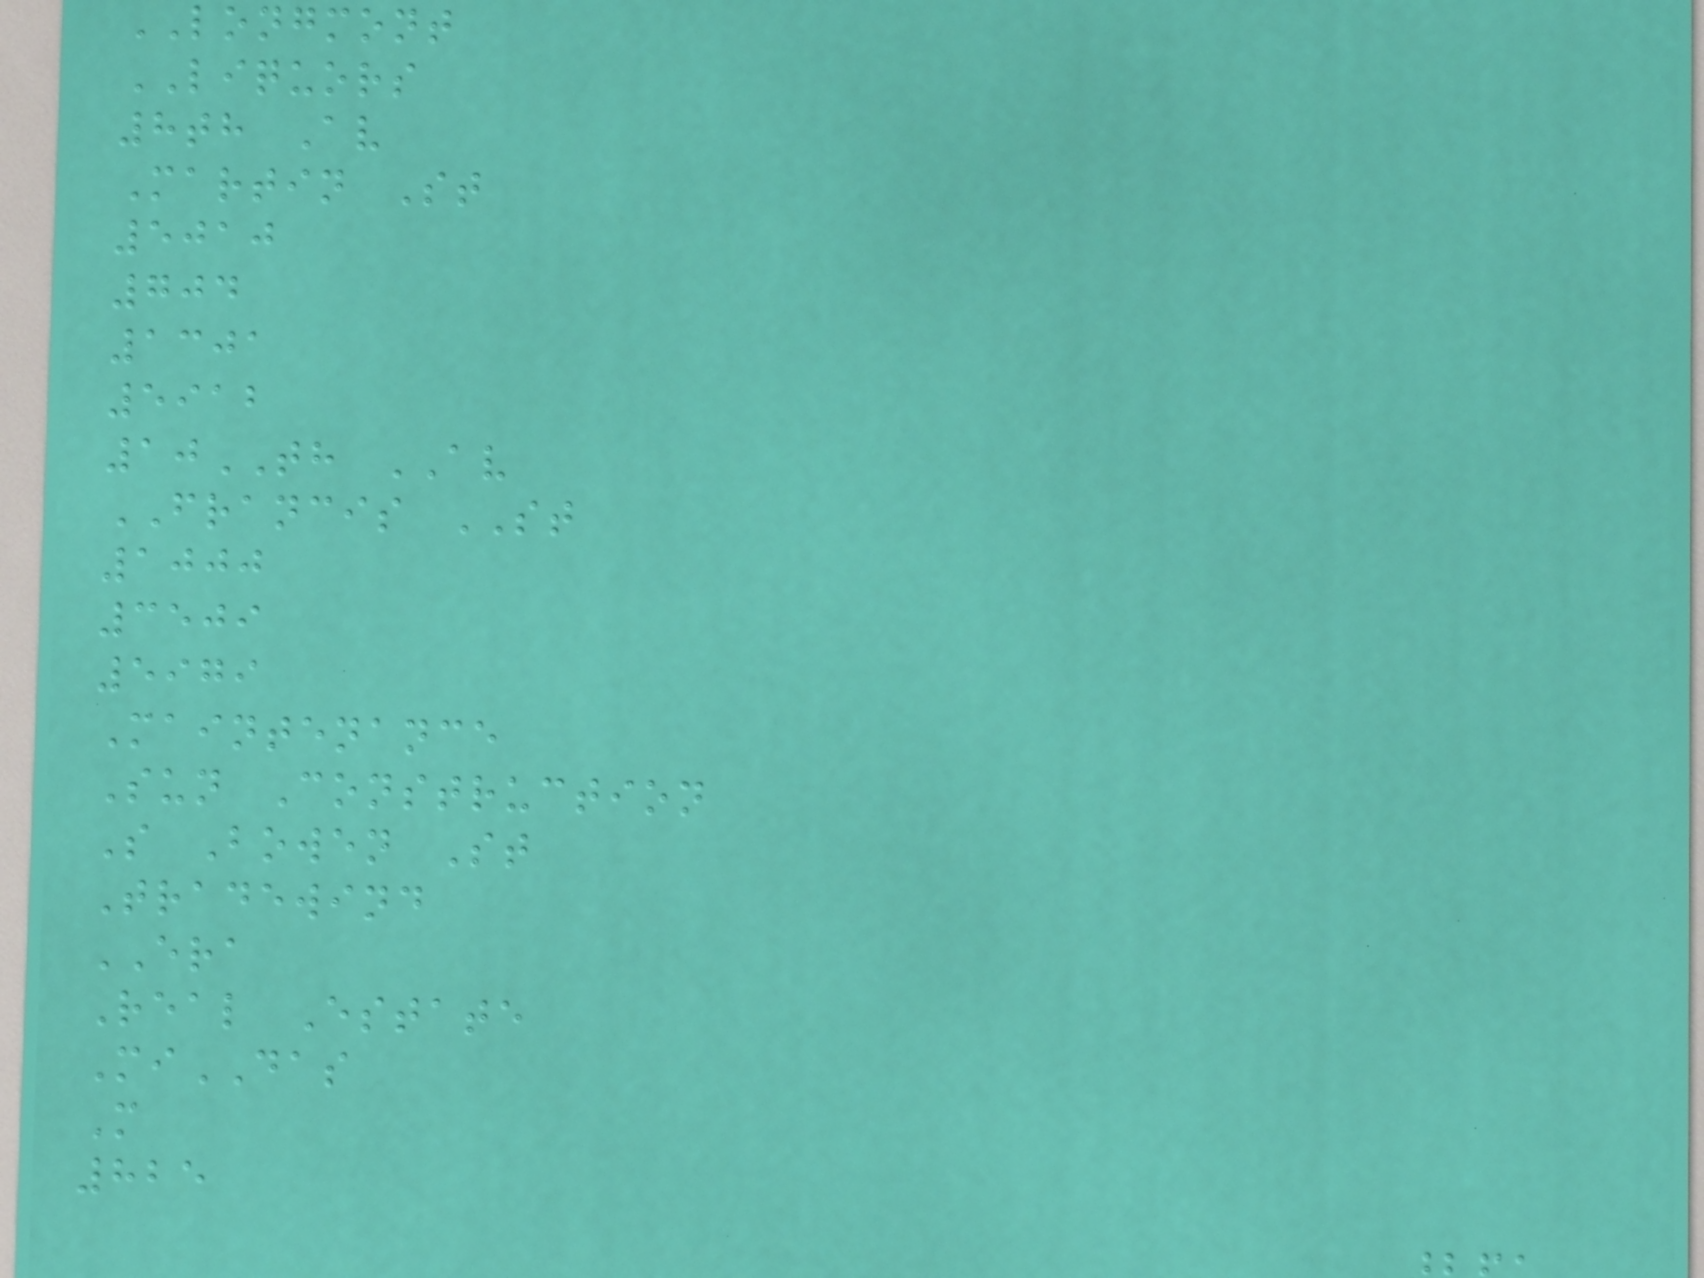LONGMONT
LIQUORS
8th Av
Martin St
5010
704
1301
5912
10TH AV
FRANCIS ST
1000
3509
5979
Maintenance
Sun Construction
S Bowen St
Tradewind
ERA
Real Estate
MiDAS
M
825
